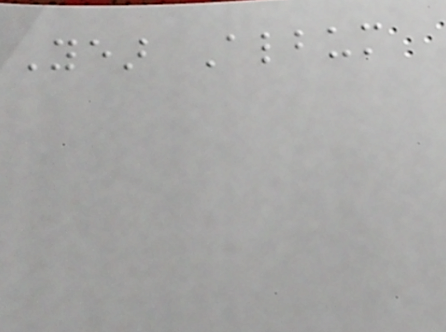Year Album
